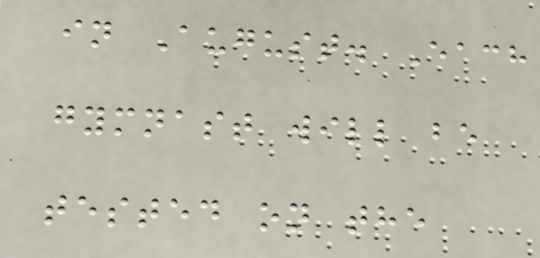in August. Each
gymnast will be
tested on the
